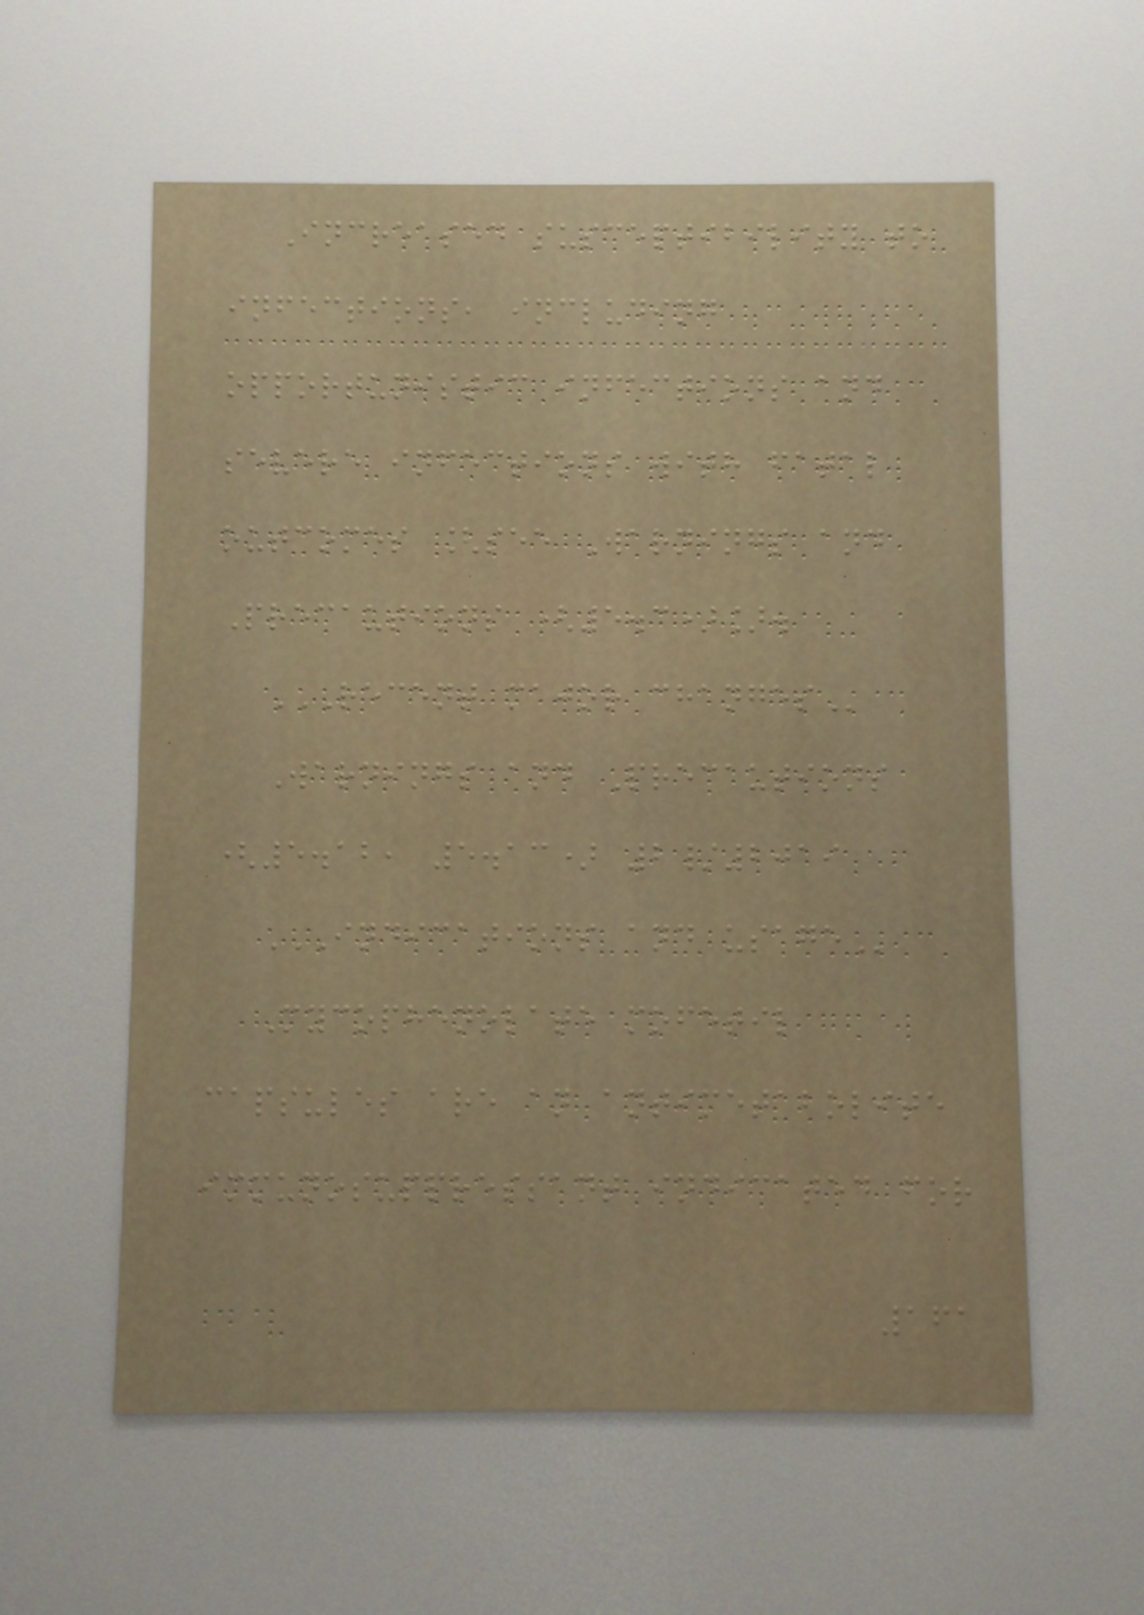Increased susceptibility to
infections, including
opportunistic infections and
severe infections with fatal
outcomes [see Warnings and
Precautions (5.3)].
RECENT MAJOR CHANGES
Warnings and Precautions
(5.12, 5.13) 2/2019
INDICATIONS AND USAGE
Mycophenolate mofetil
capsules are an antimetabolite
immunosuppressant indicated for
161
